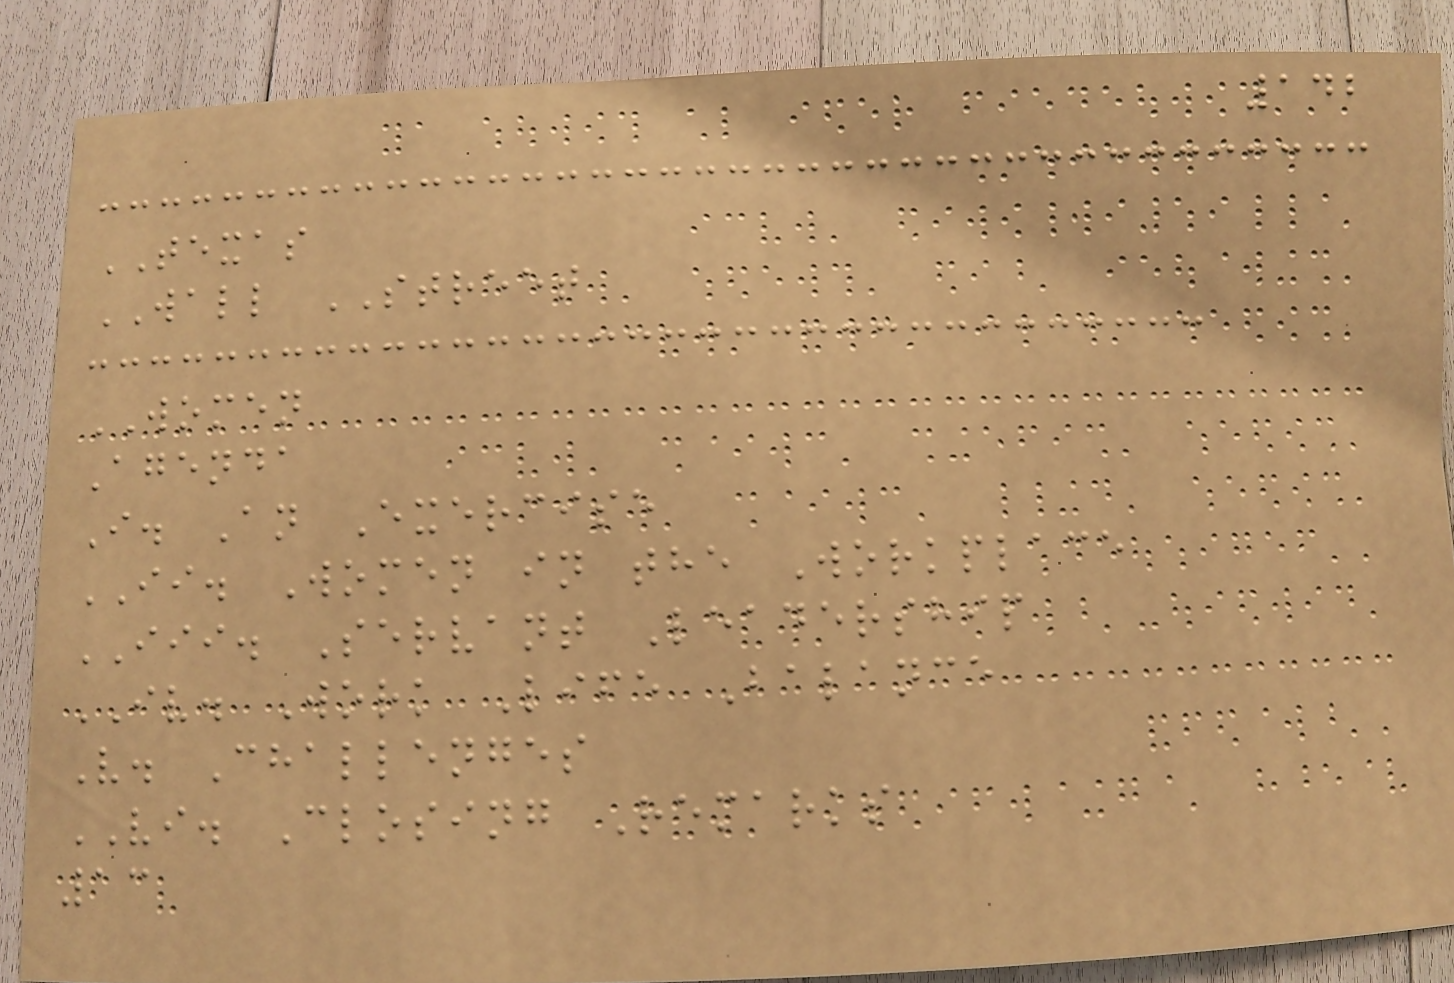142
TEXAS
WALL STREET
WOMEN
Agenda
I. An Exercise
II. Women in the Workplace
III. Servant Leadership
IV. Work Life Balance
V. Challenges
VI. Closing Remarks
13
